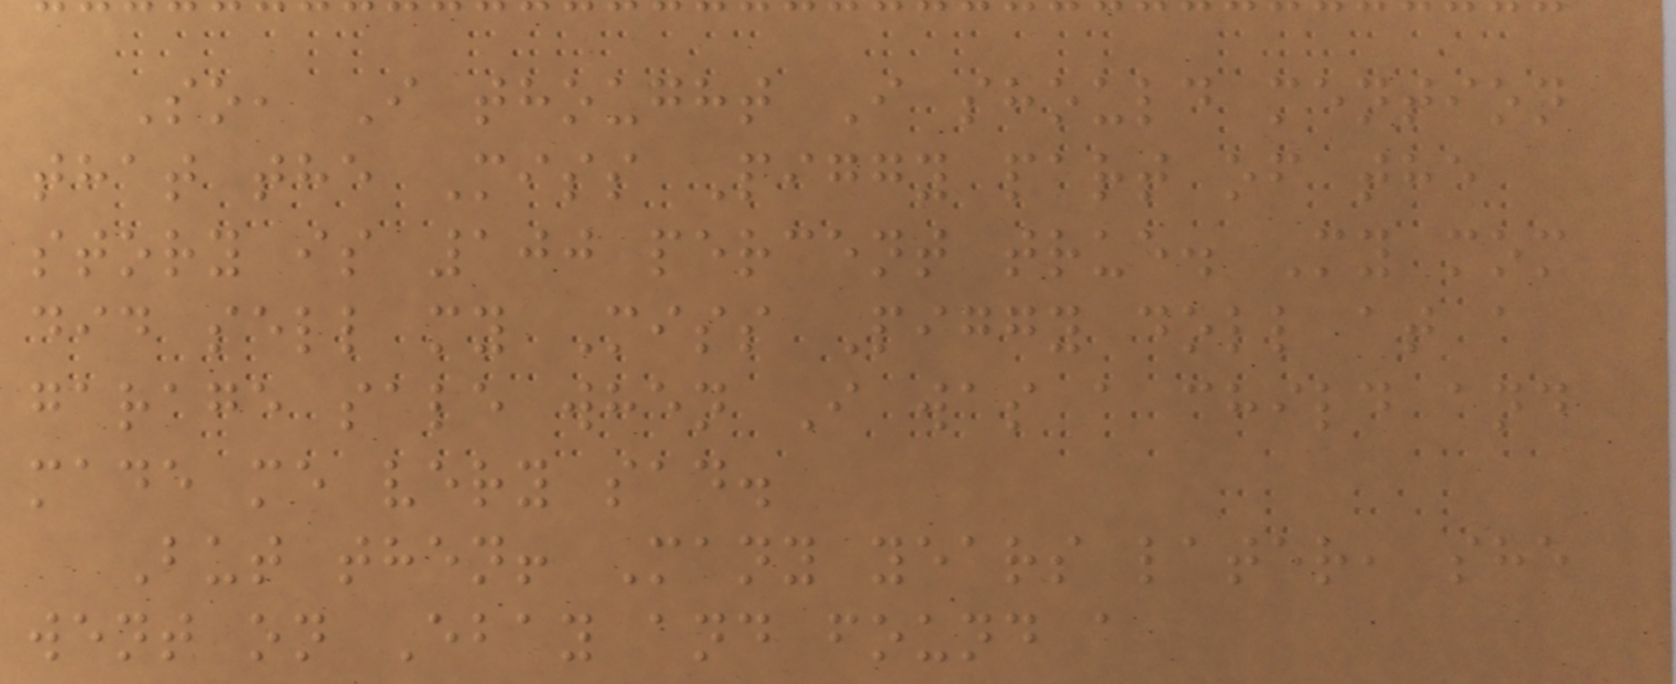So, I thought I should mention
that the Miss Piggy part of the
story is 100 percent true. My mom
did sell my Miss Piggy doll at a
garage sale when I was a child and
made me very sad.
But then! Many years later, she
went on Ebay and found a
